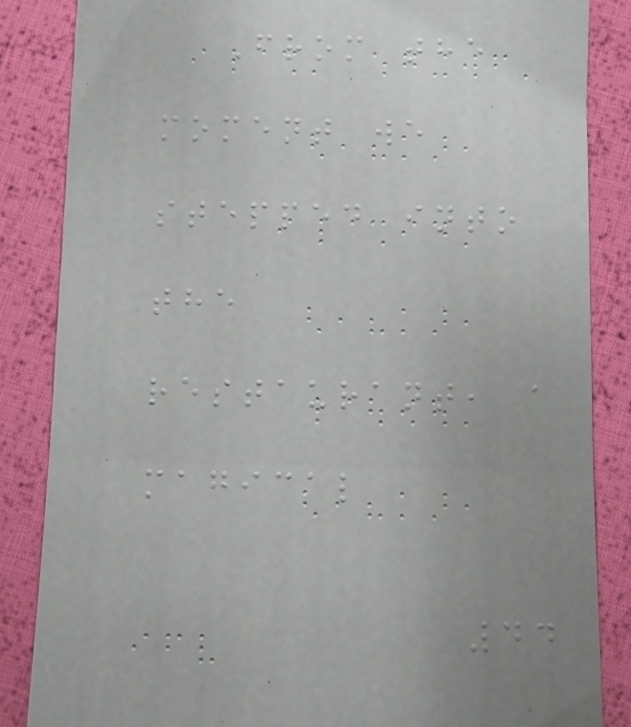From the
moment we
stepped into
the
restaurant, a
magical
44
